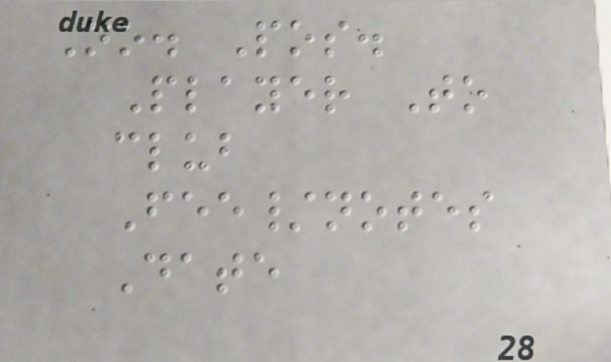No. Pos.
Player To
club
Fee/notes
Date
